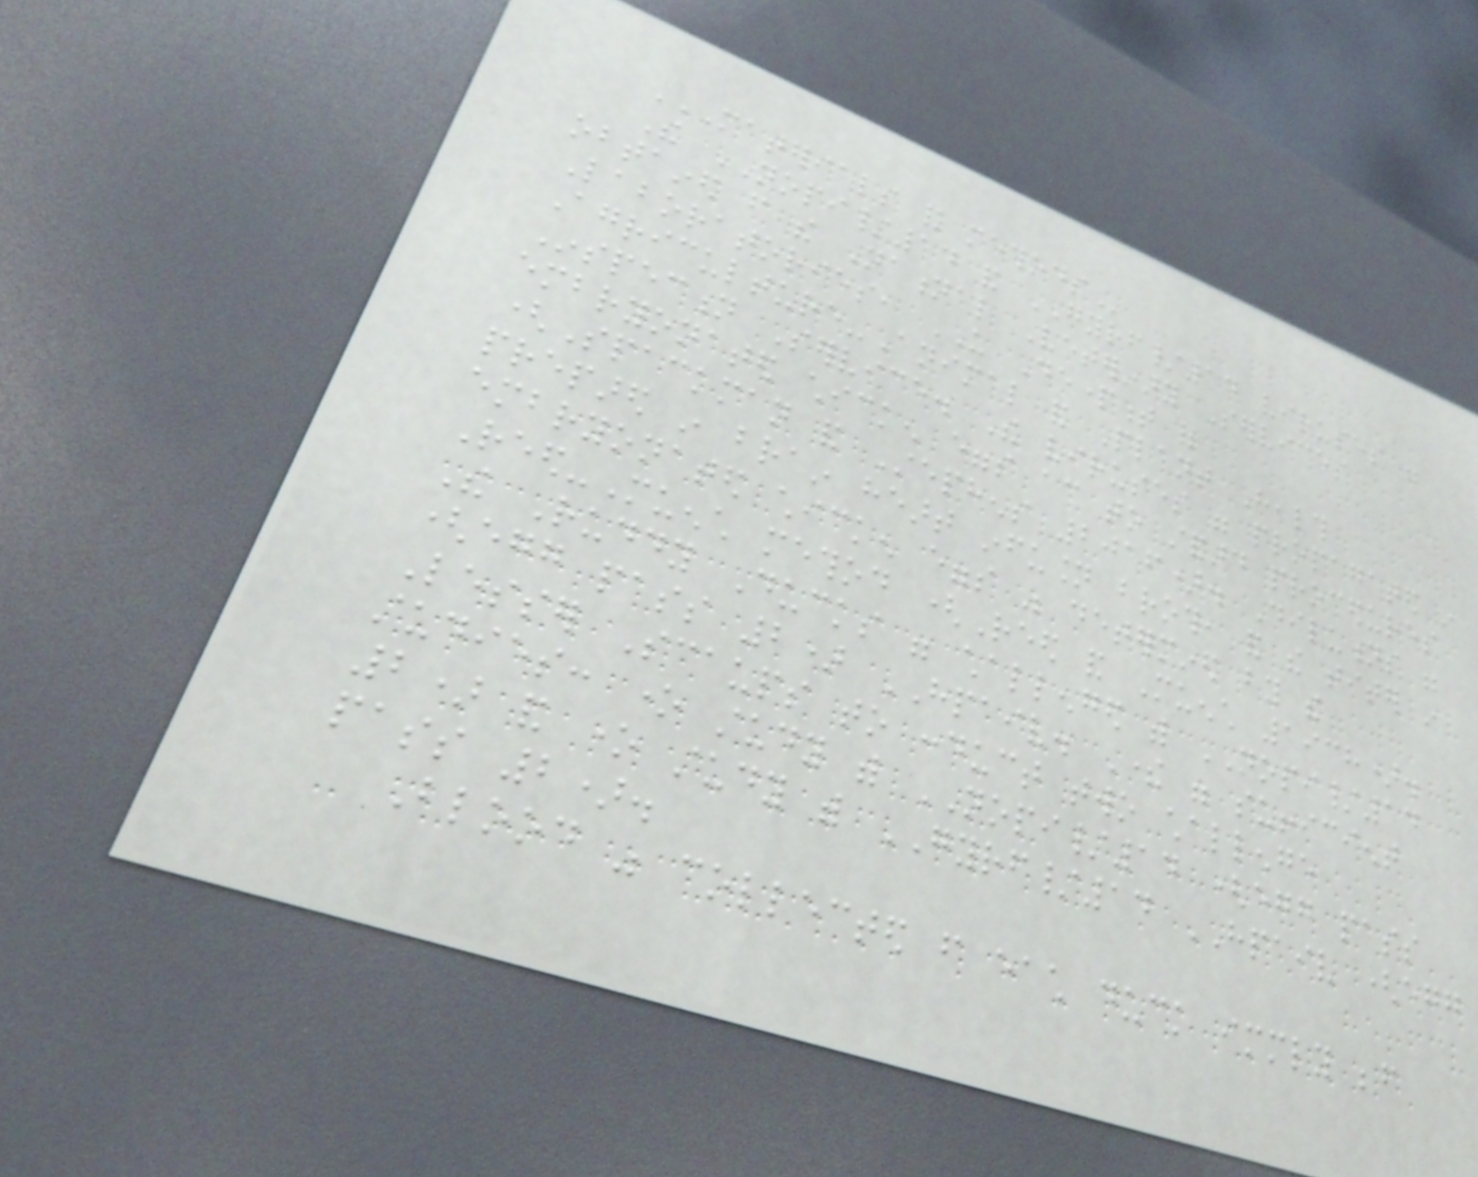MATERIALS AND METHODS
The NOPI/14 and GYRF/14 viruses were
obtained from the National Veterinary Services
Laboratories, US Department of
Agriculture-Animal and Plant Health
Inspection Service. The viruses were propagated in
embryonated chicken eggs according to standard procedures
(Spackman and Stephens 2016). Dilutions were
prepared in brain heart infusion broth, and the titer in
embryonated chicken eggs was determined by the
Reed-Muench method (Reed and Muench 1938).
The Ruddy Ducks were challenged with NOPI/14
(egg pass 2) HPAIV. There were sufficient
Lesser Scaups to conduct two challenge
studies: one study with NOPI/14 (egg pass
2) and one study with GYRF/14 HPAIV (egg
pass 2).
Blood was collected from each duck immediately before
